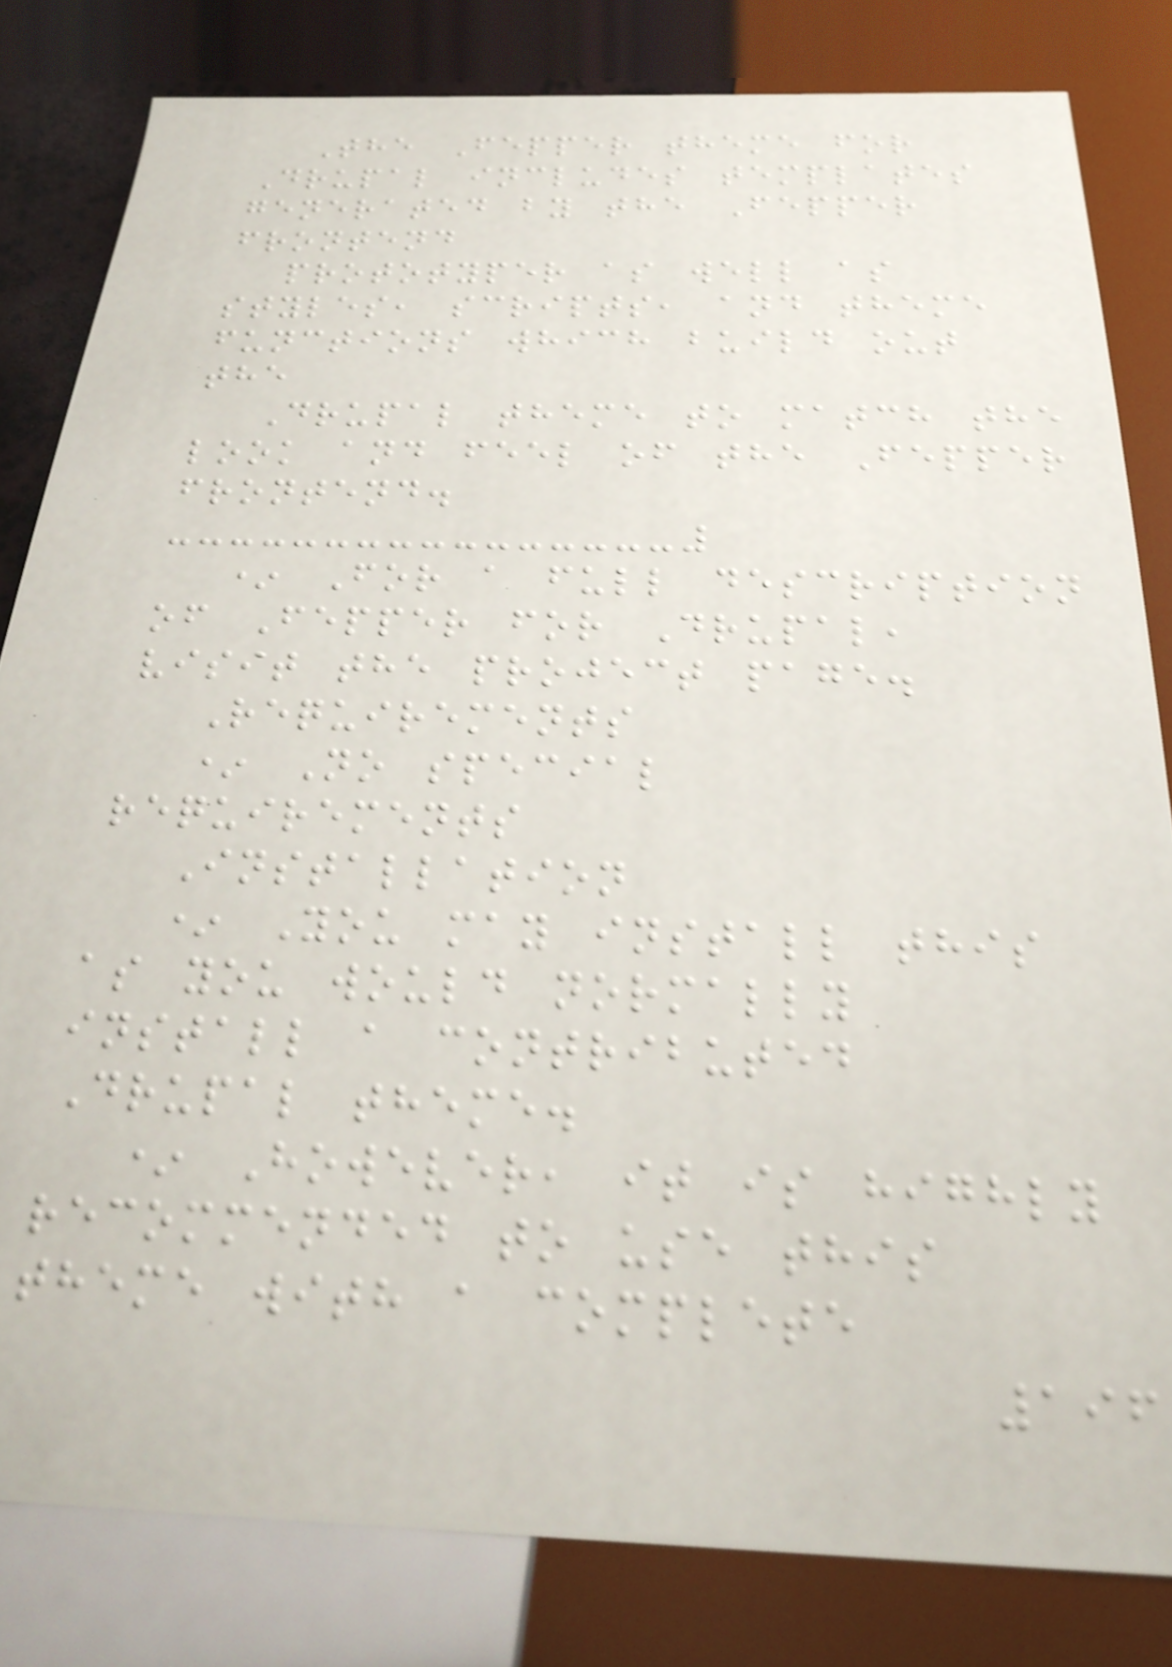The Fepper theme for
Drupal includes templates
generated by the Fepper
frontend
prototyper as well as
styles, scripts, and theme
functions which build out
the
Drupal theme to match the
look and feel of the Fepper
frontend.
* For a full description
of Fepper for Drupal,
visit the project page.
Requirements
* No special
requirements
Installation
* You may install this
as you would normally
install a contributed
Drupal theme.
* However, it is highly
recommended to use this
theme with a complete
196
